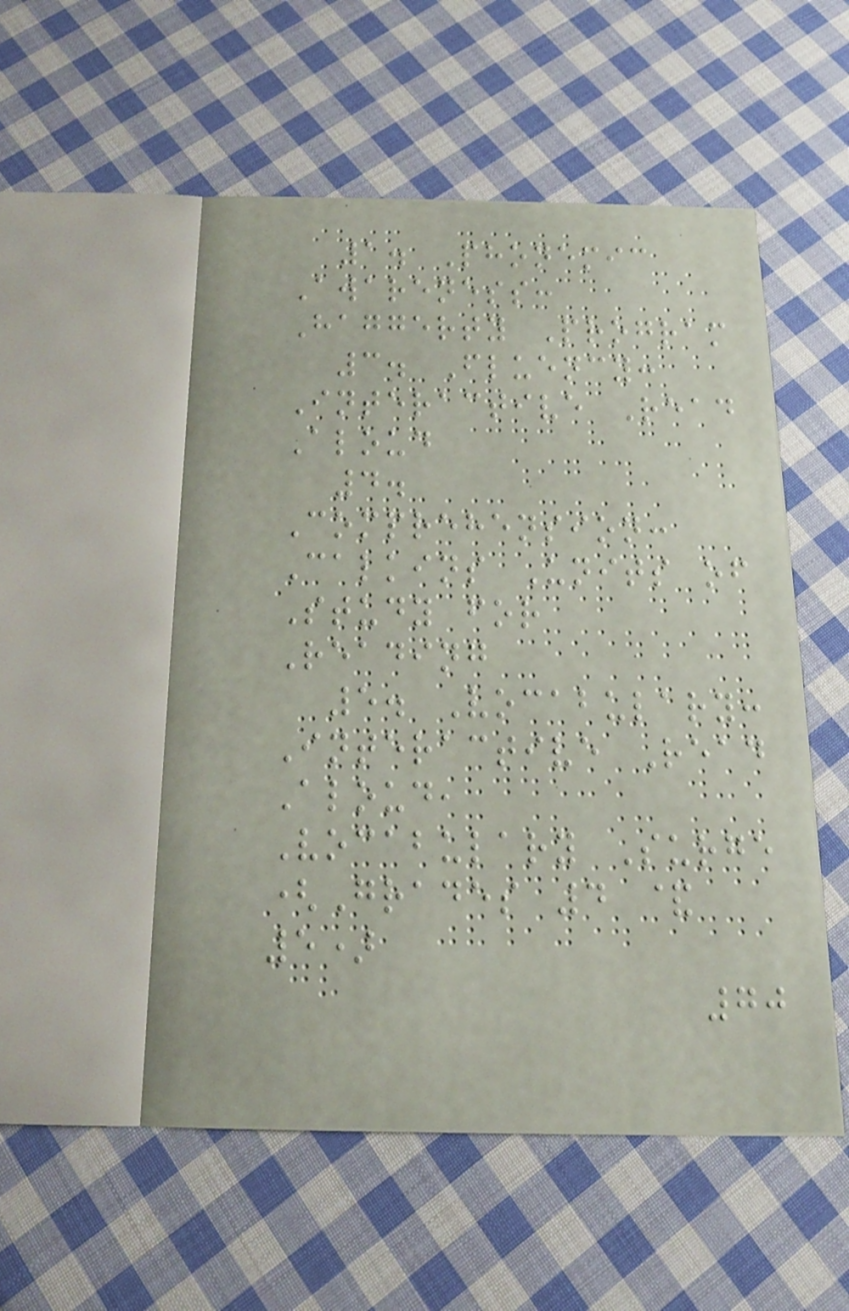1. Phonemic
Awareness:
Haggerty Program
3. Fluency:
Interactive Read
Aloud
4.
Comprehension:
Calkins Units of
Study for
Reading
5. Vocabulary:
Interactive Read
Aloud,
Vocabulary Surge
(Grades 4 &
5)
70
